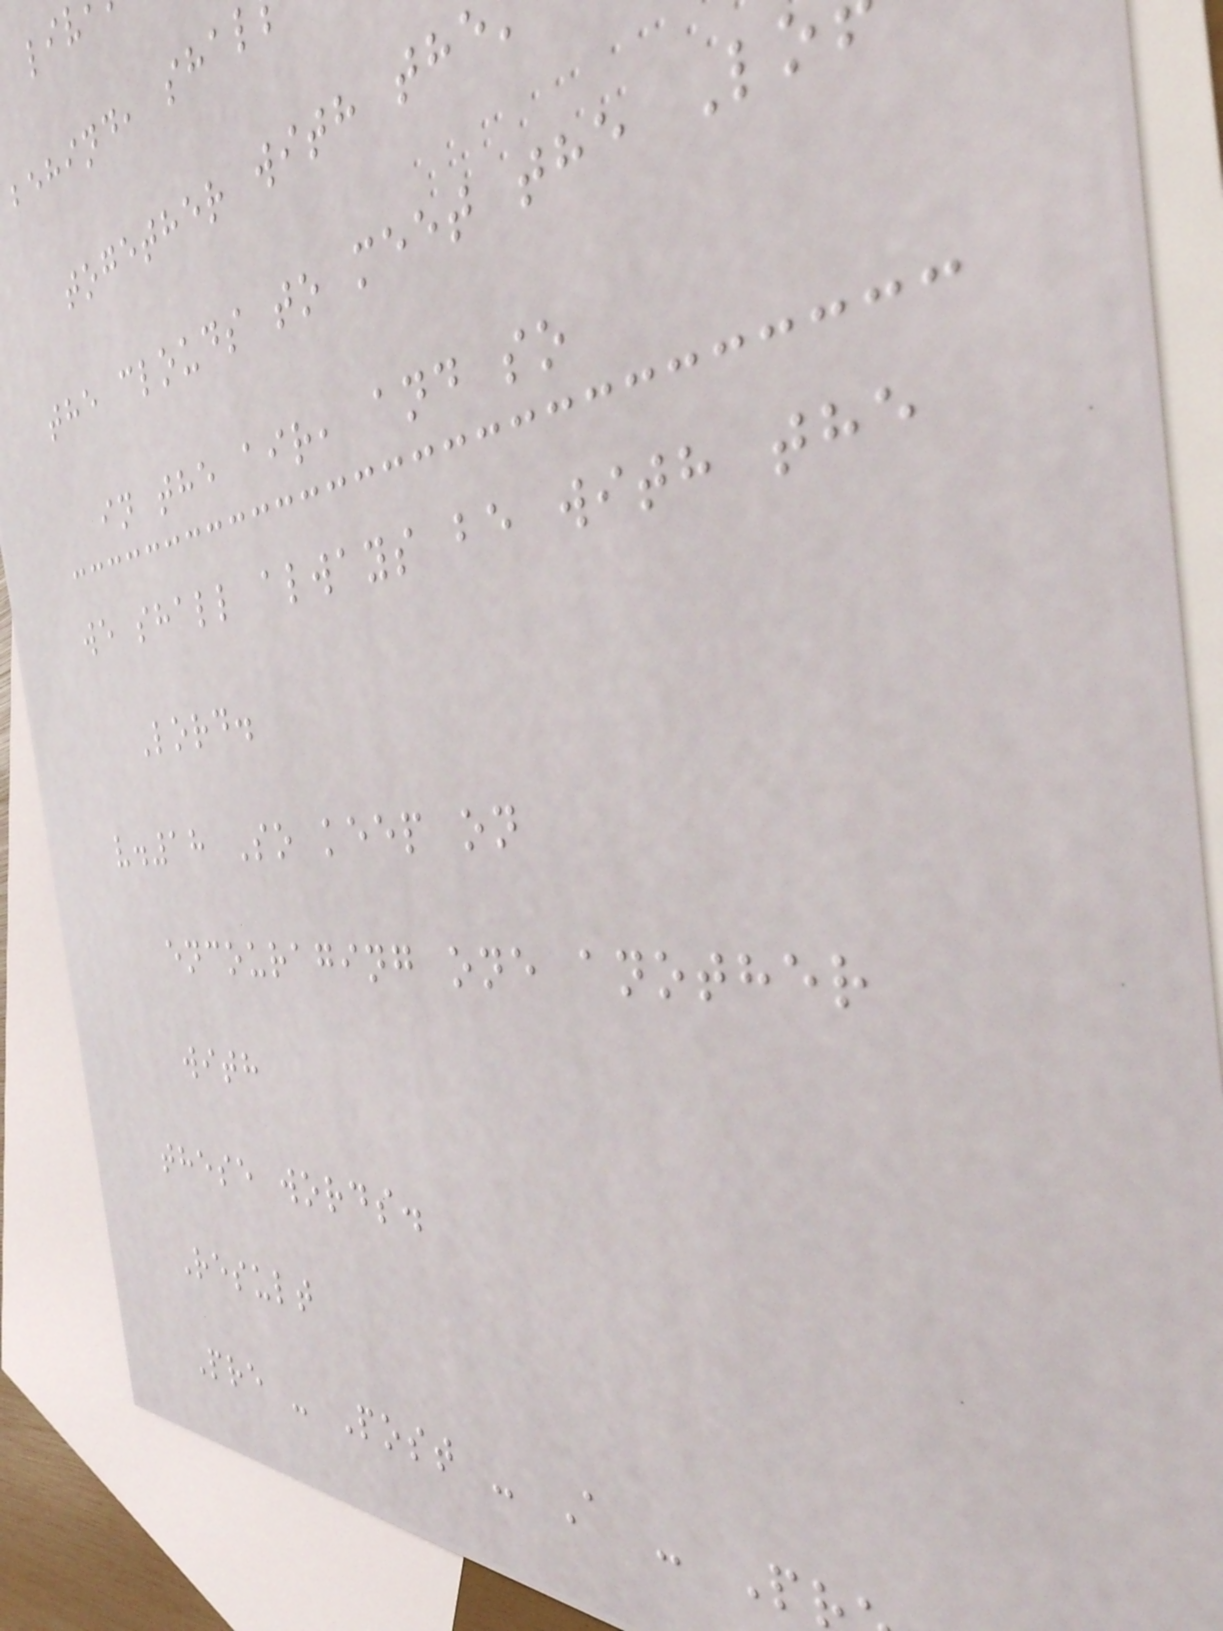behind, shal
together with the
the clouds to meet the Lo
in the air, and so
we shall always be with the
Lord.
v.18 So keep on
encouraging one another
with
these words.
Result
Pre - Post - A - P
